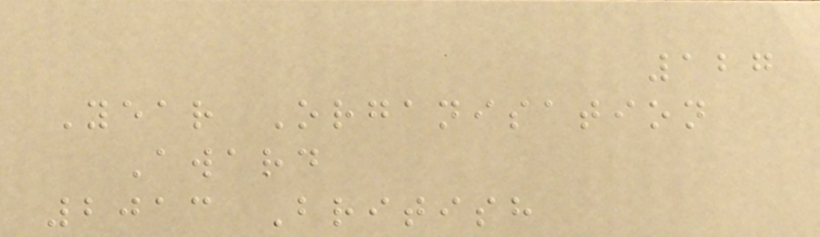127
Year Organisation
Award
2013 British
